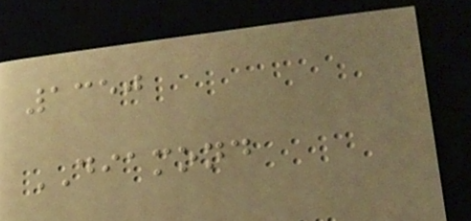1350
DIAMOND
